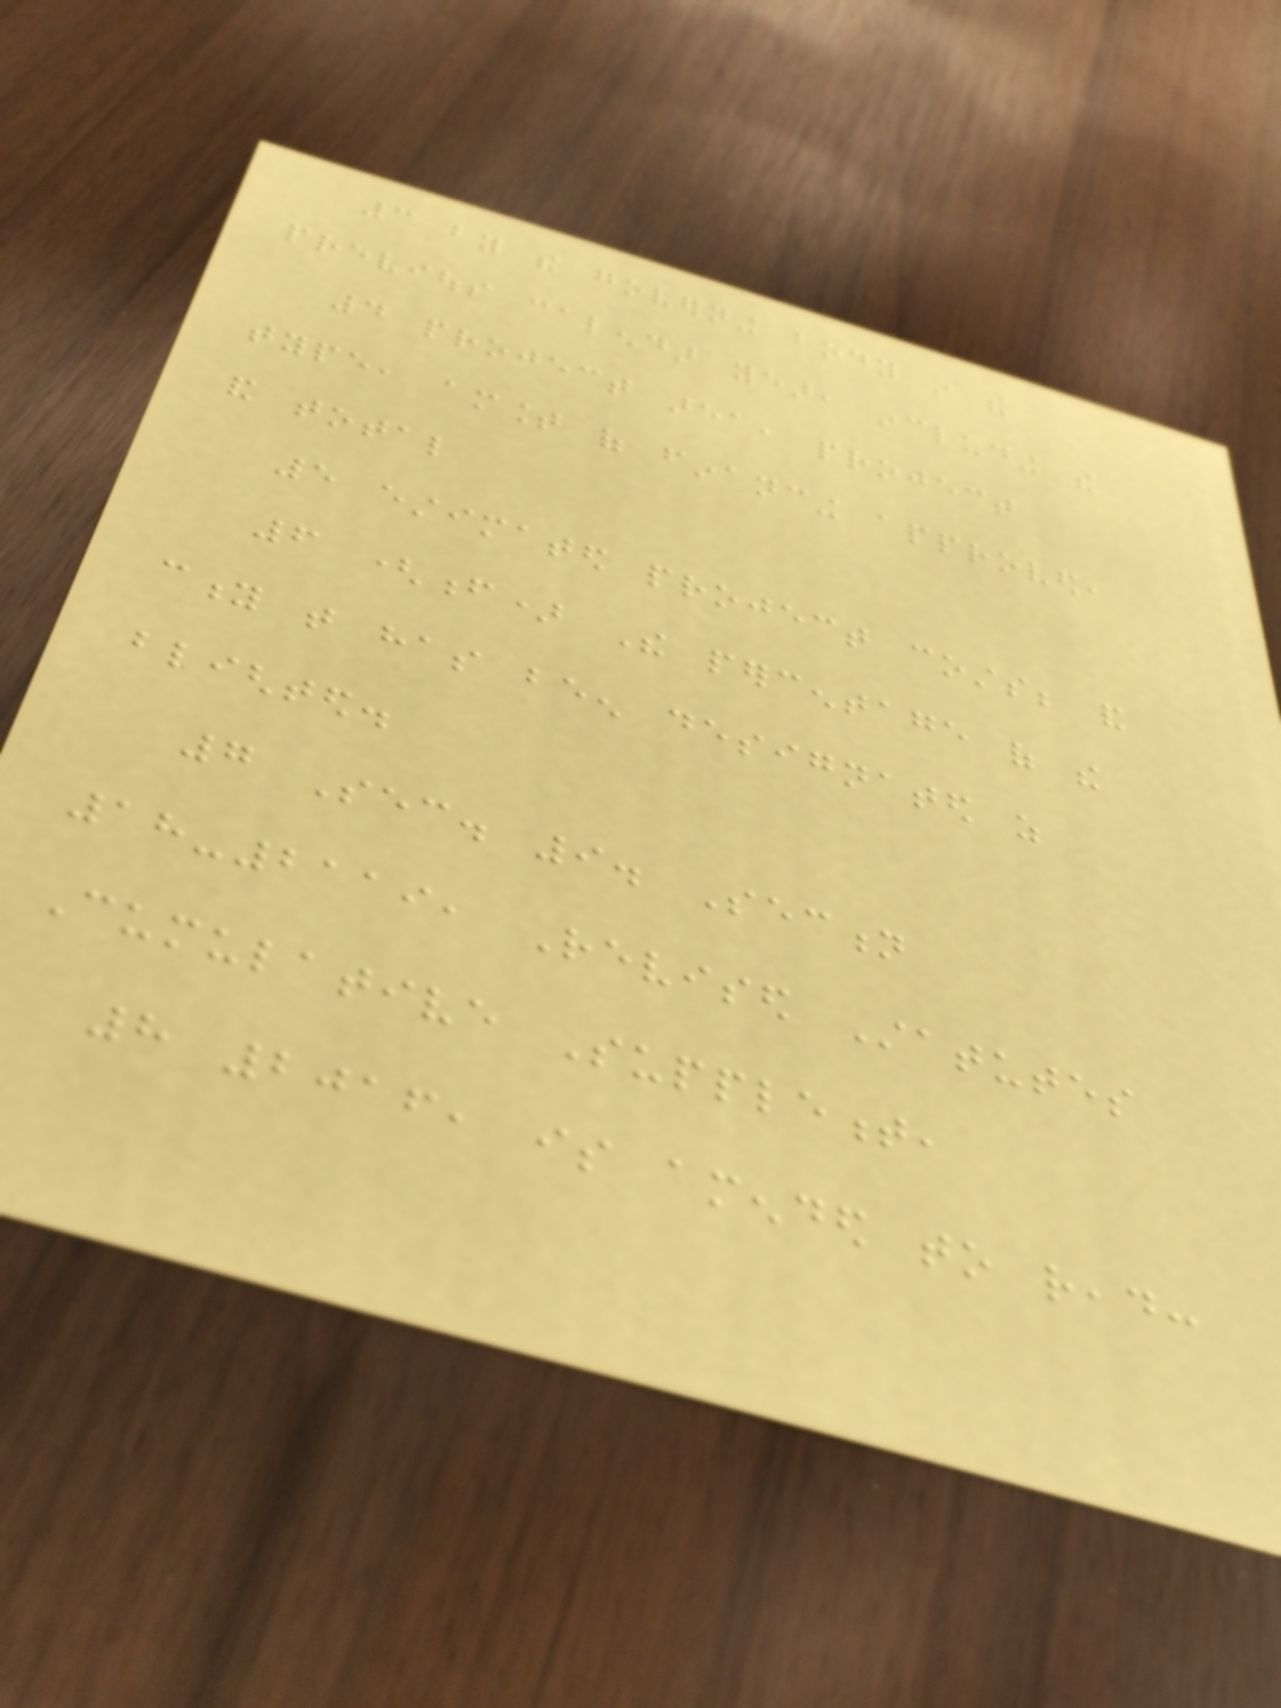3 by the governing body in the
previous calendar year, including the
4 project area, project
type, amount of financing approved,
and total
5 estimated project costs; and
6 (f) The percentage of the
city that has been designated as
blighted.
7 Sec. 9. Section
18-2119, Revised Statutes
Cumulative Supplement,
8 2016, is amended to read:
